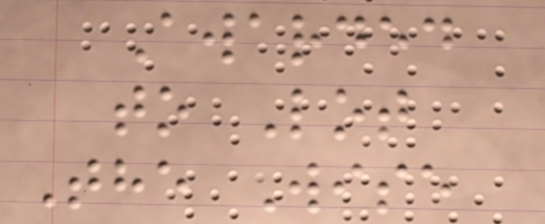Awarded
to Lot
The Wise
